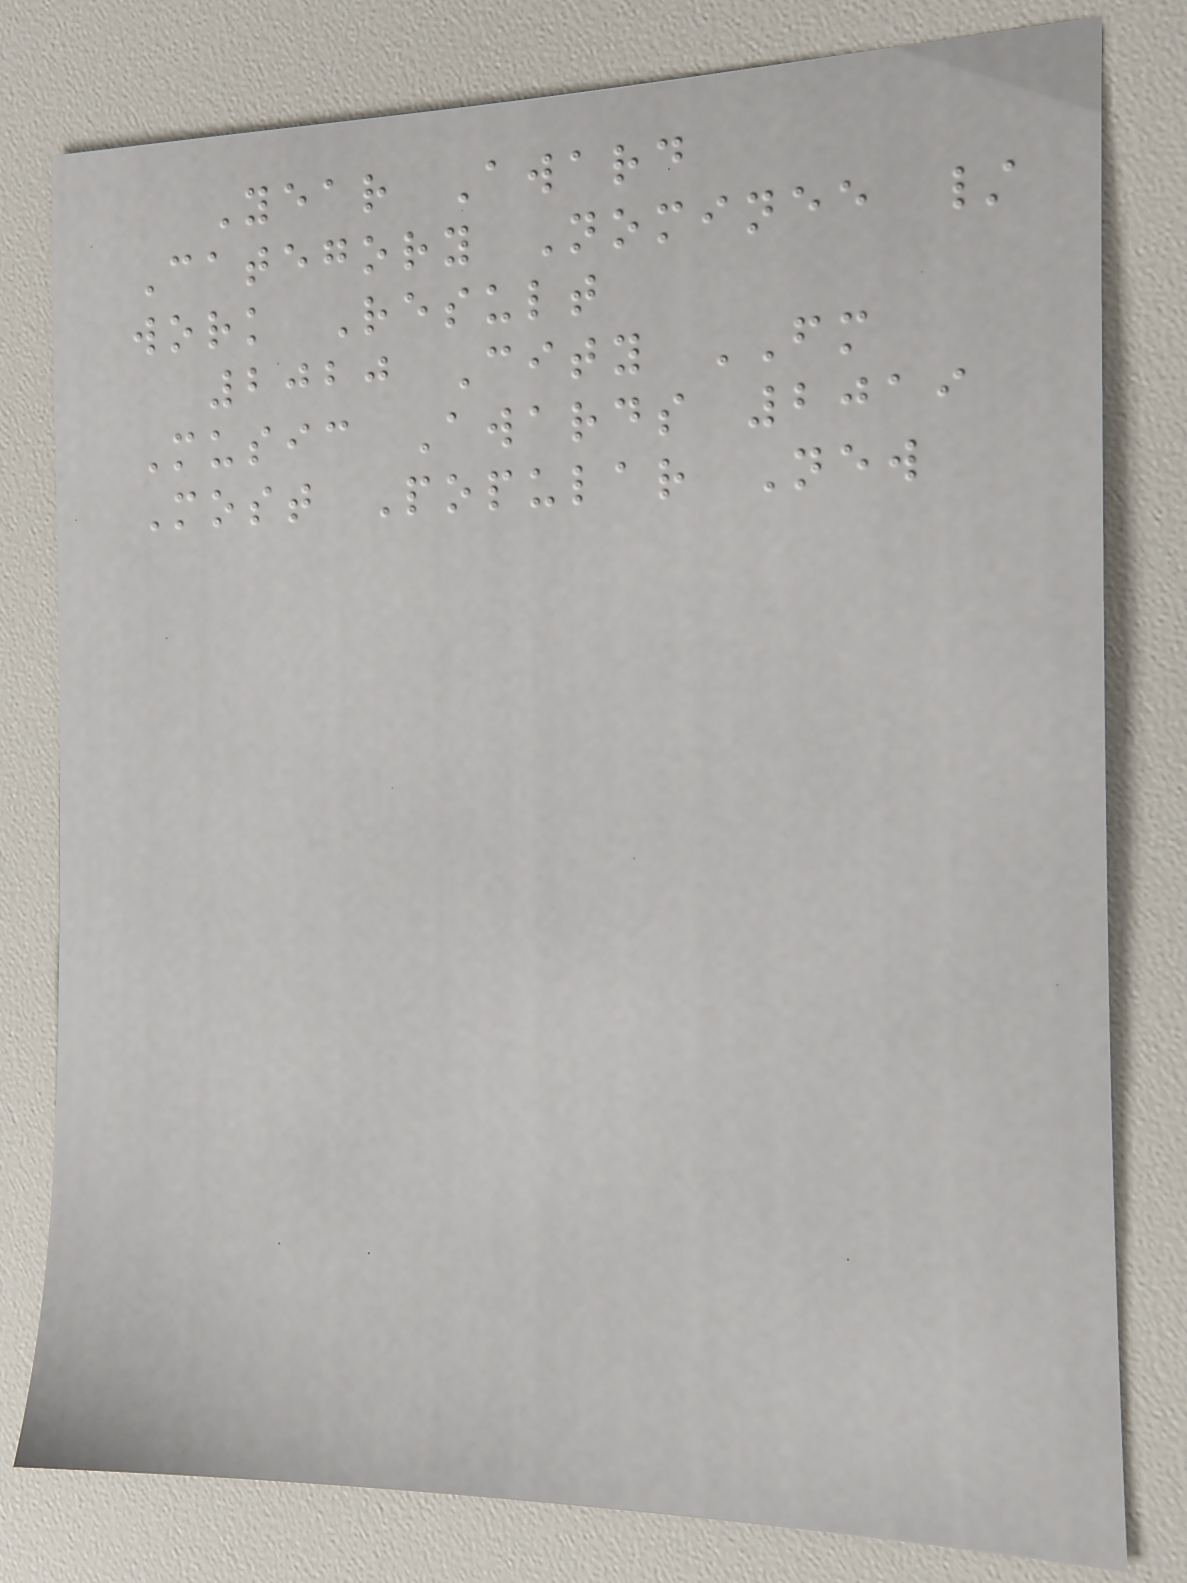Year Award
Category Nominee /
work Result
2020 City FM
Music Awards 2019
Most Popular New
